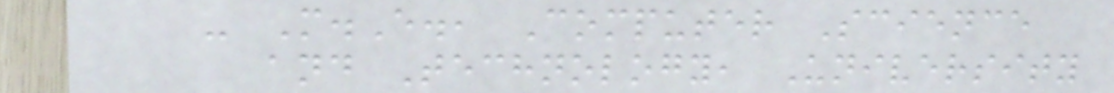- M.E., Computer Science
and Technology, University
